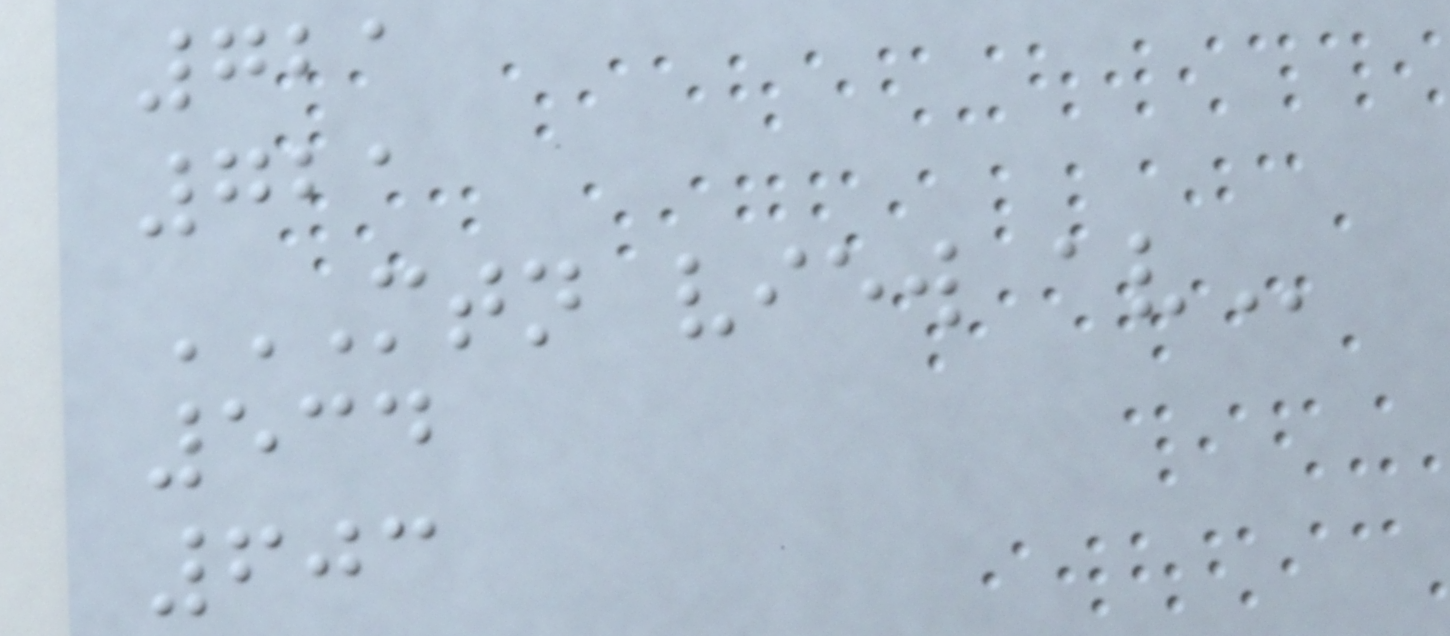721
721
MTN VIEW AV
534
603
